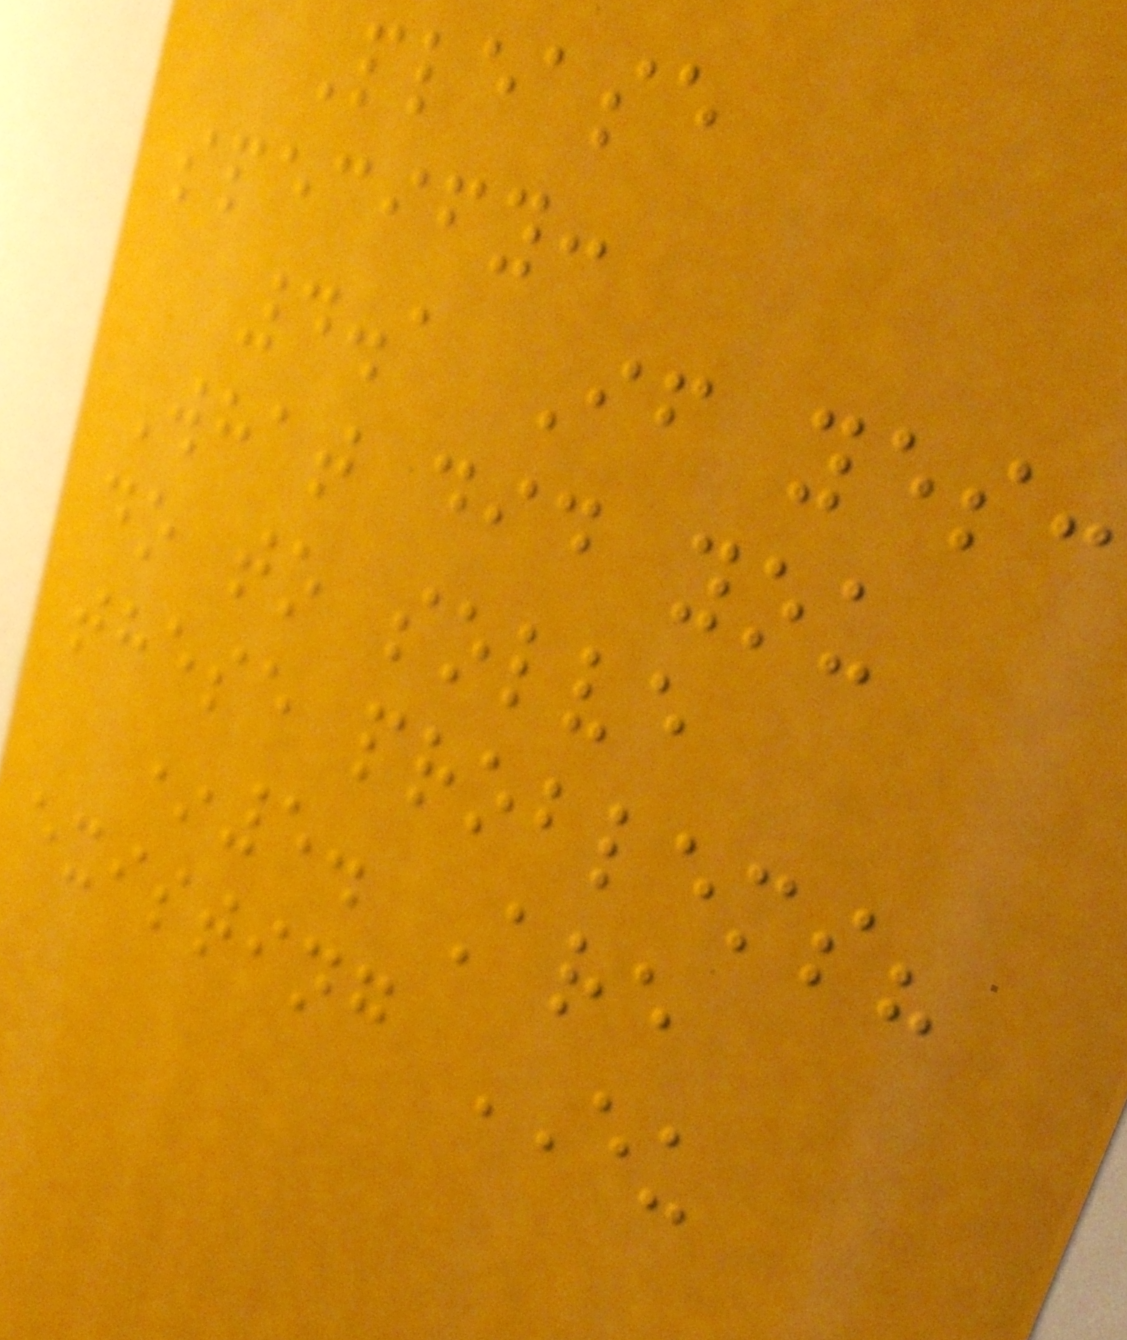Please
specify:
4.1 If yes:
What did you
do to solve
these problems?
*5. Are
existing EU
